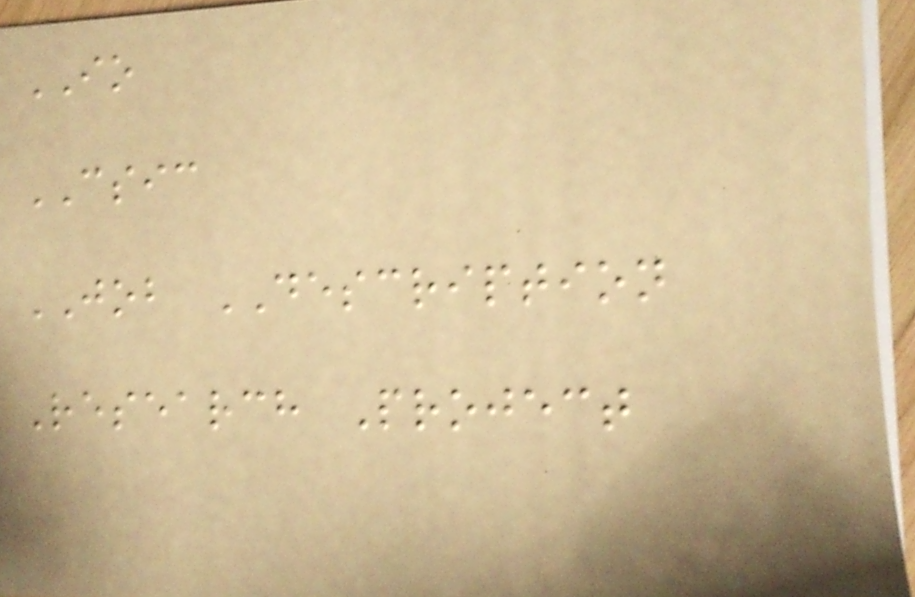IO
CSIC
JOB DESCRIPTION
Research Project
